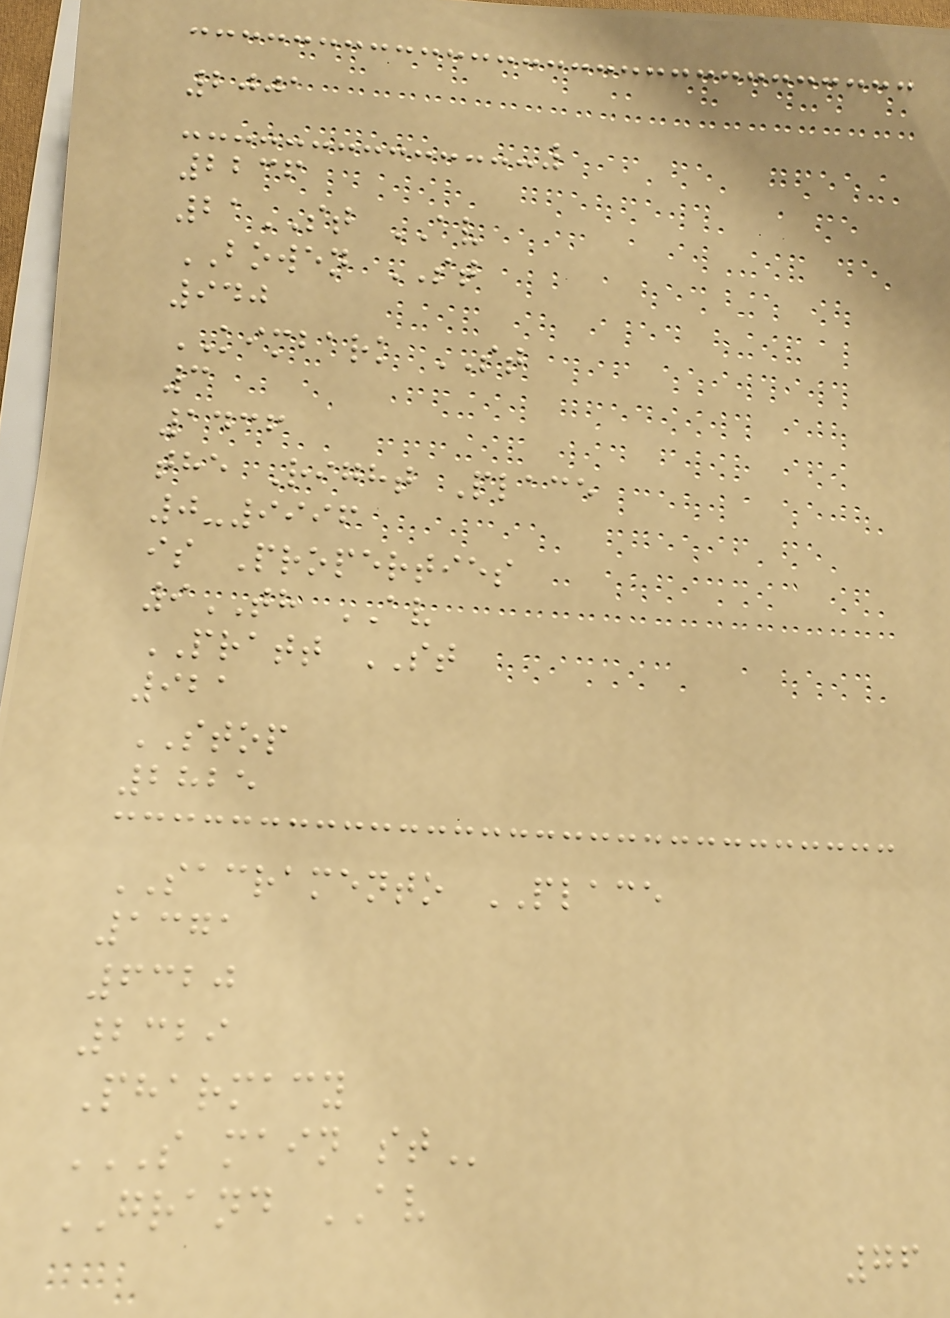2001
2236
21ST AV
BOWEN ST
940
KIMBARK ST
3
1436
the Right Place
0-9996
is Properties
9TH AV
PRATT ST
921
STOP
2825
SACRAMENTO PLACE
1371
6320
2329
Pharmacy
S MAIN ST
GRAND AV
76
